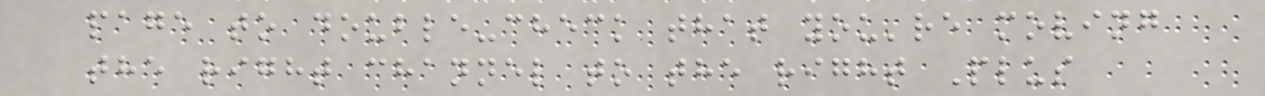page to double-check that you're moving
the right channel to the right Plus
